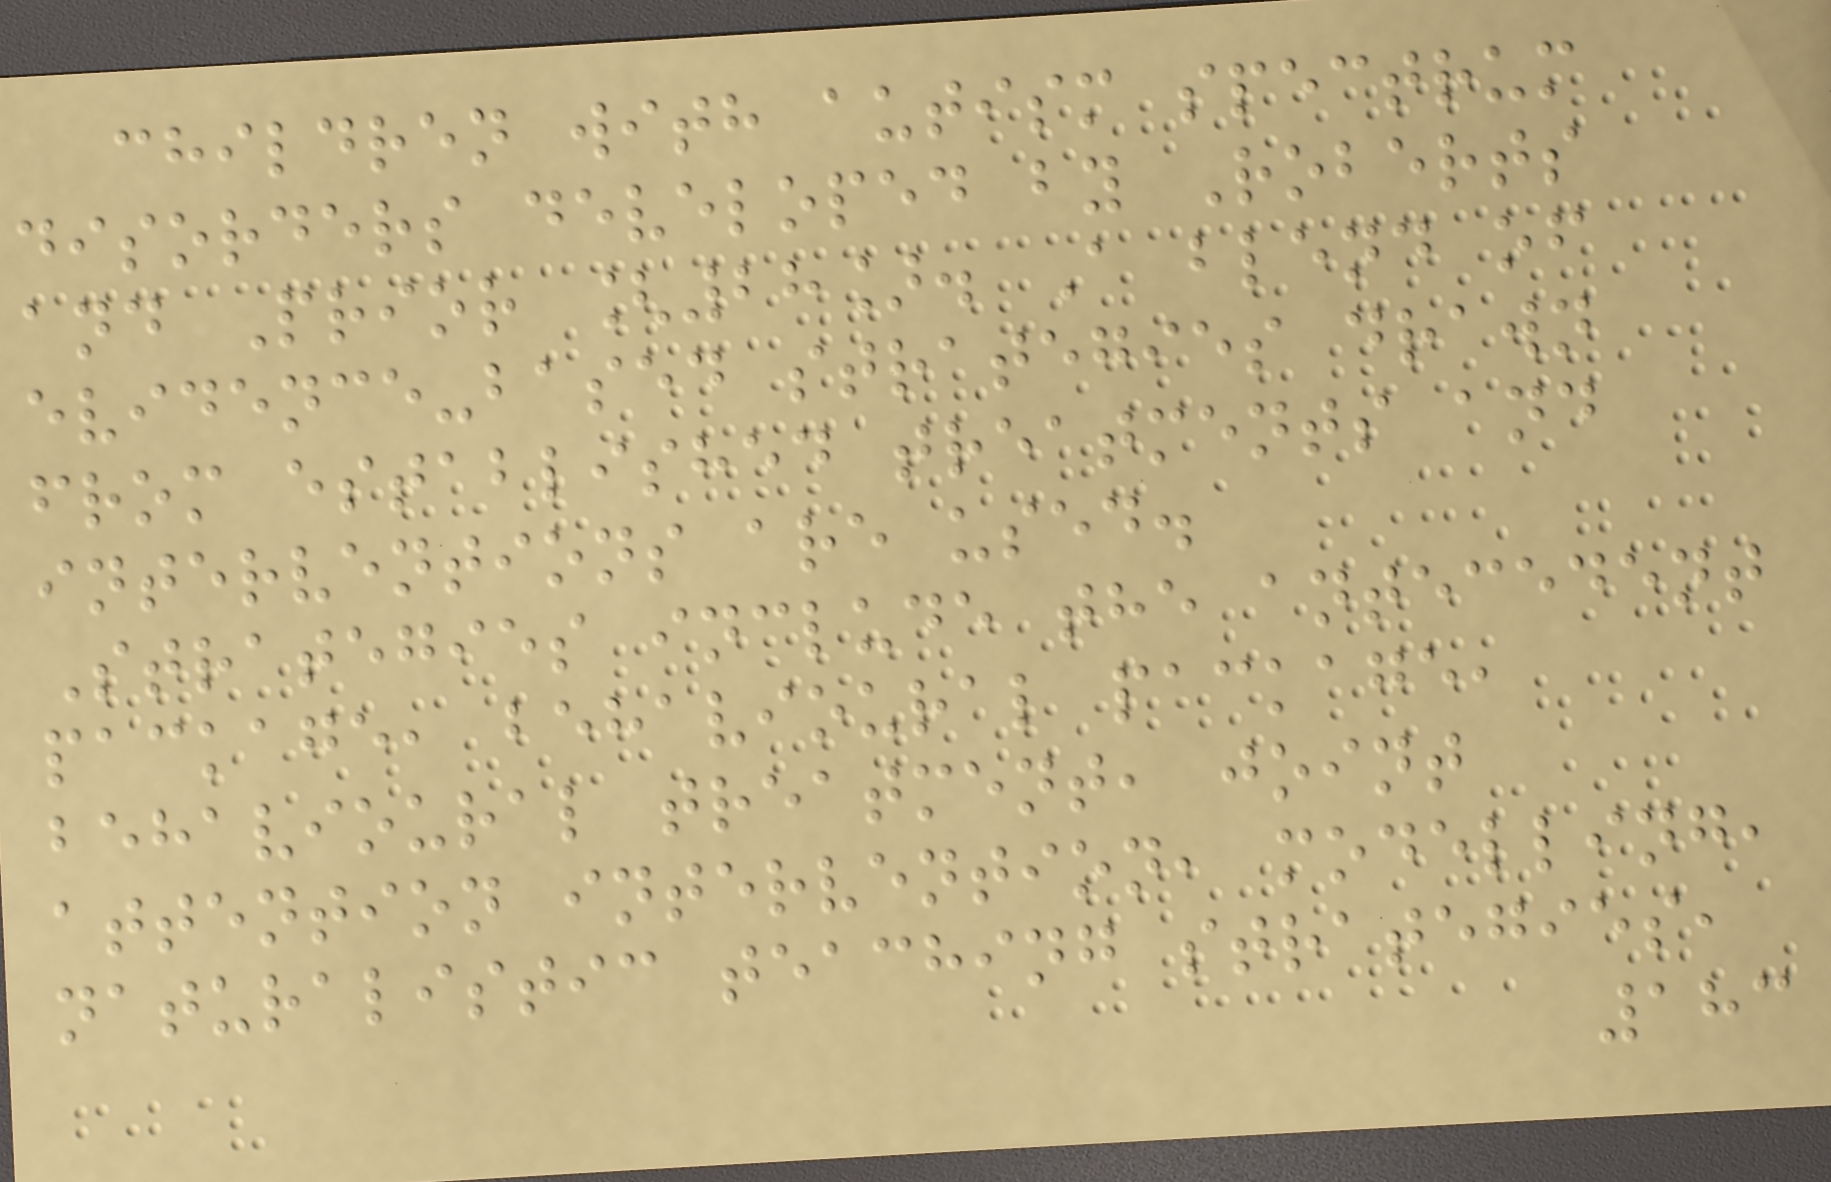children with autism spectrum
disorders developed by Roberts
and Prior [28]. A blend of
evidence-based strategies drawn
from established treatments and
interventions are used.
Strategies include the antecedent
package, behavioural package,
behavioural treatment, joint
attention intervention, modelling,
naturalistic teaching strategies,
183
